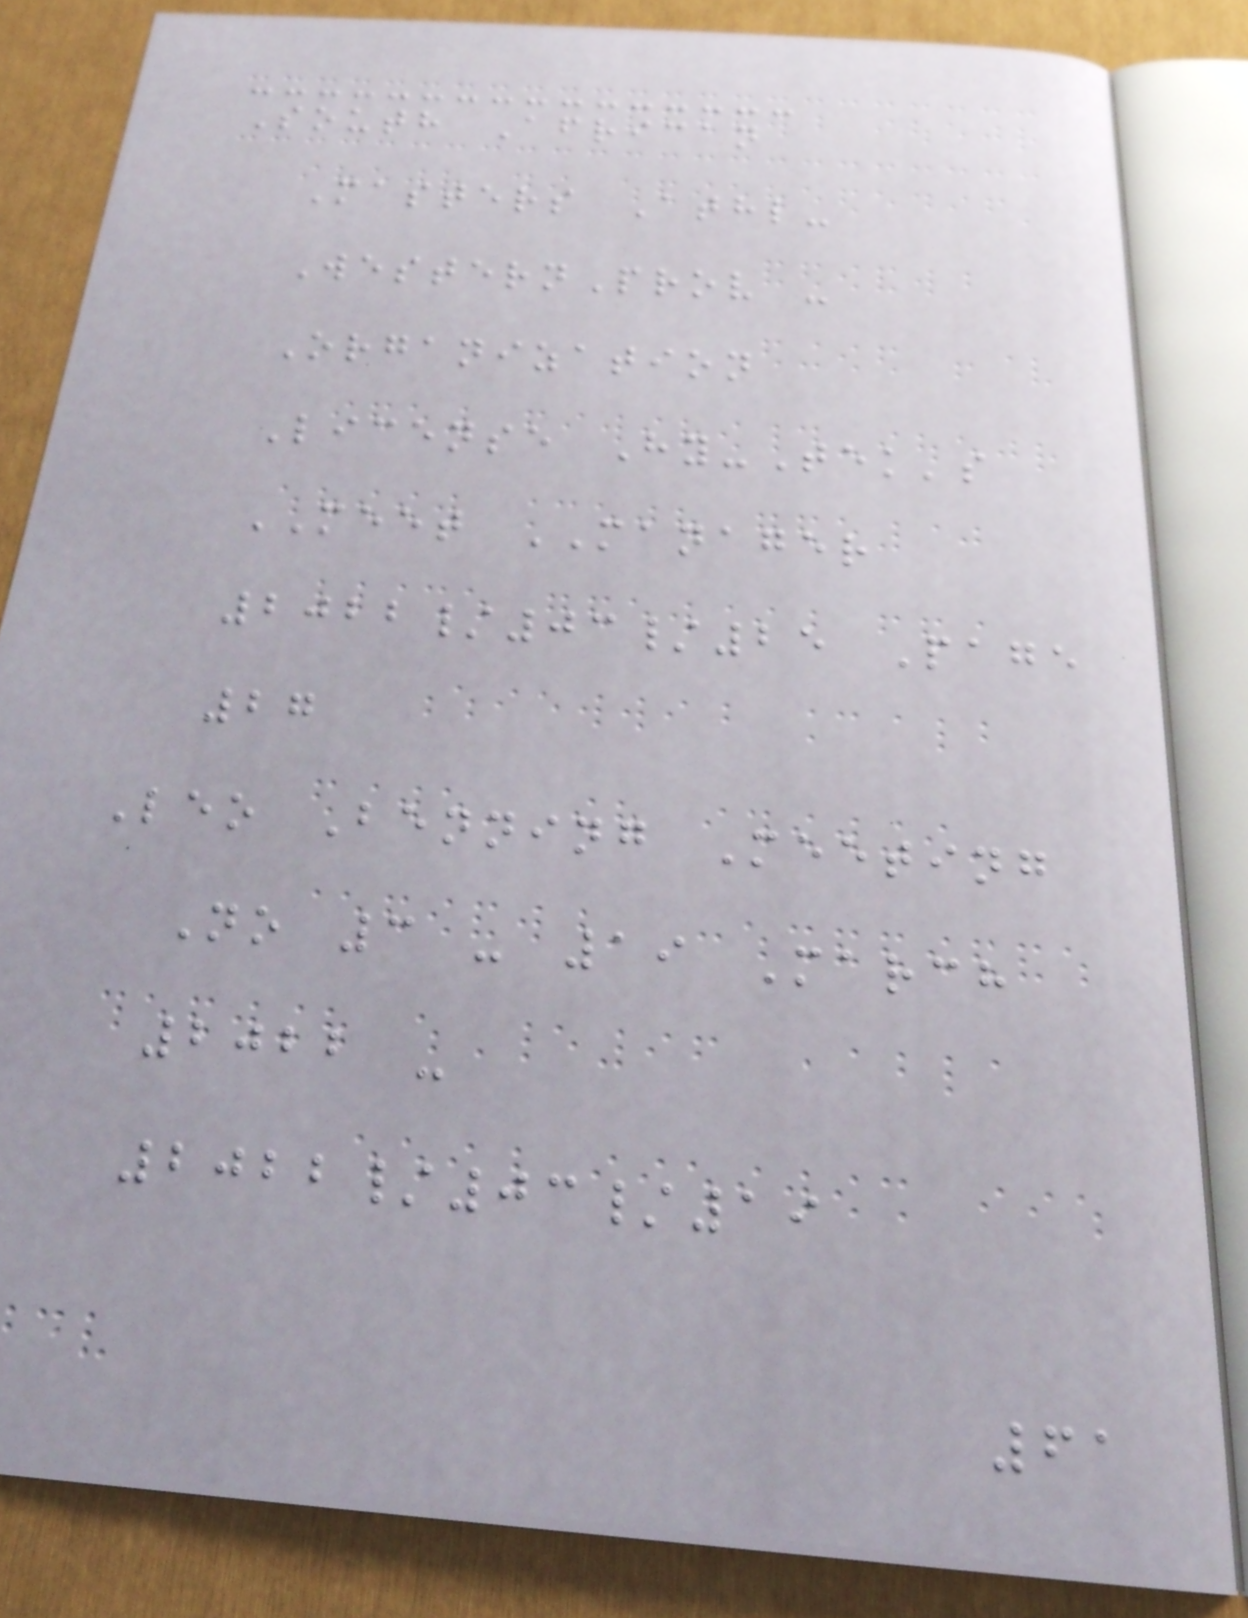South African
Masters Athl-
WesternProv -
Organization
License Hy-Tek's
MEET MANAGER
2022/03/25 Page
27
Leo Benning Meeting
No 3 - 19 March
2022 -
2022/03/19
61
